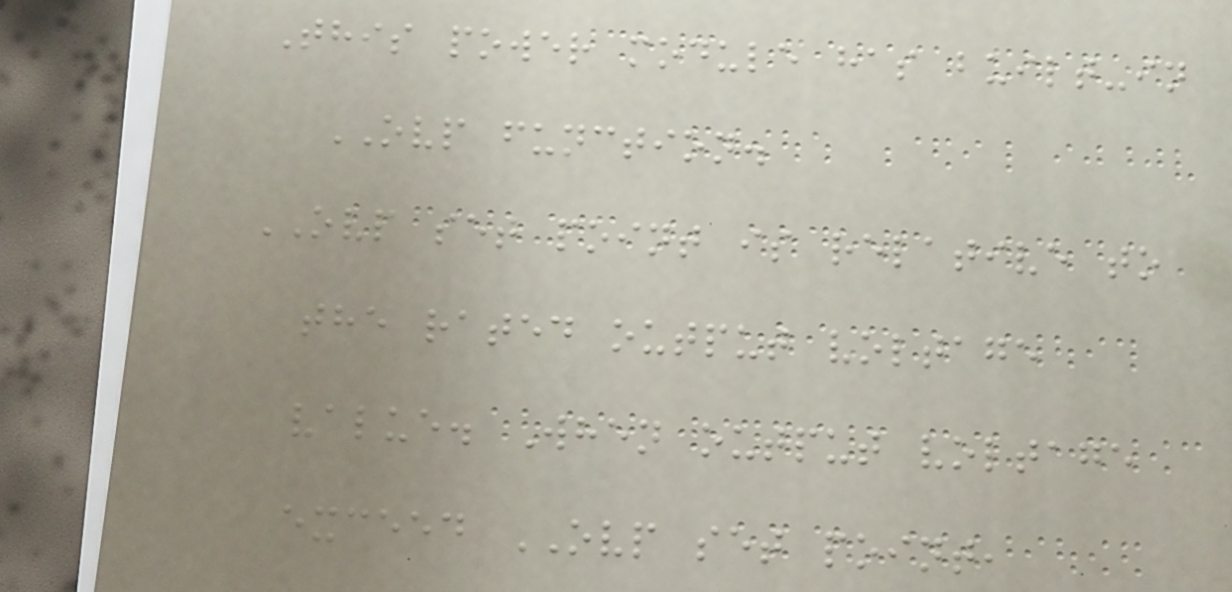This power module has built-in
OVP function.
OVP set point is relative to
the rated output voltage
value. When output voltage
exceed OVP set point,
